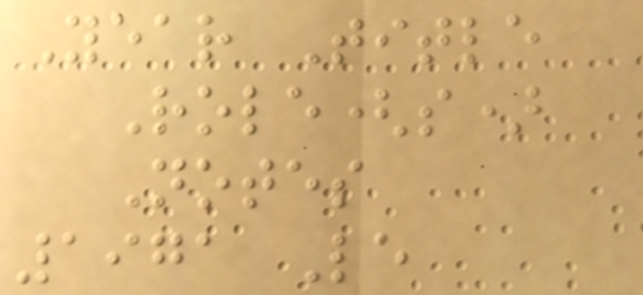Year Title
Role(s)
Notes
1971 Le
